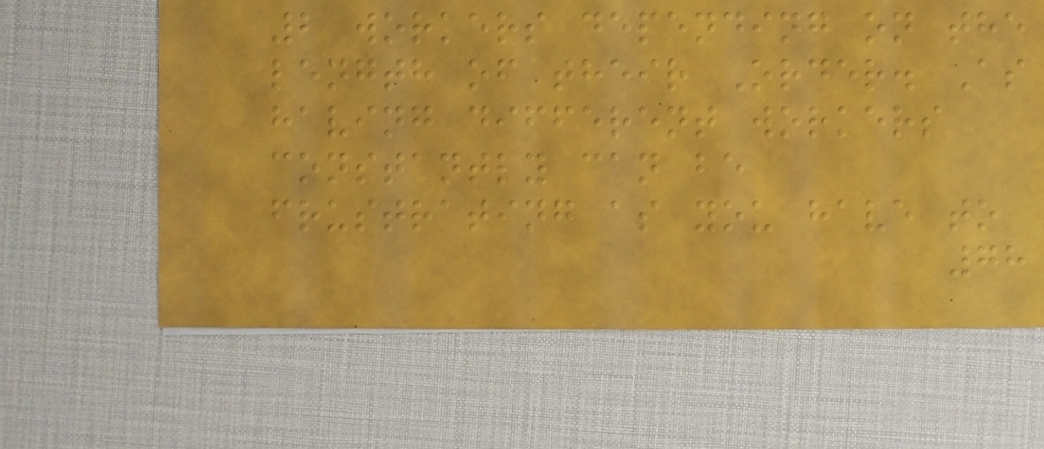2 workers depending on the
length of their Order. As
having different workers
constantly can be
frustrating as you have to
78
